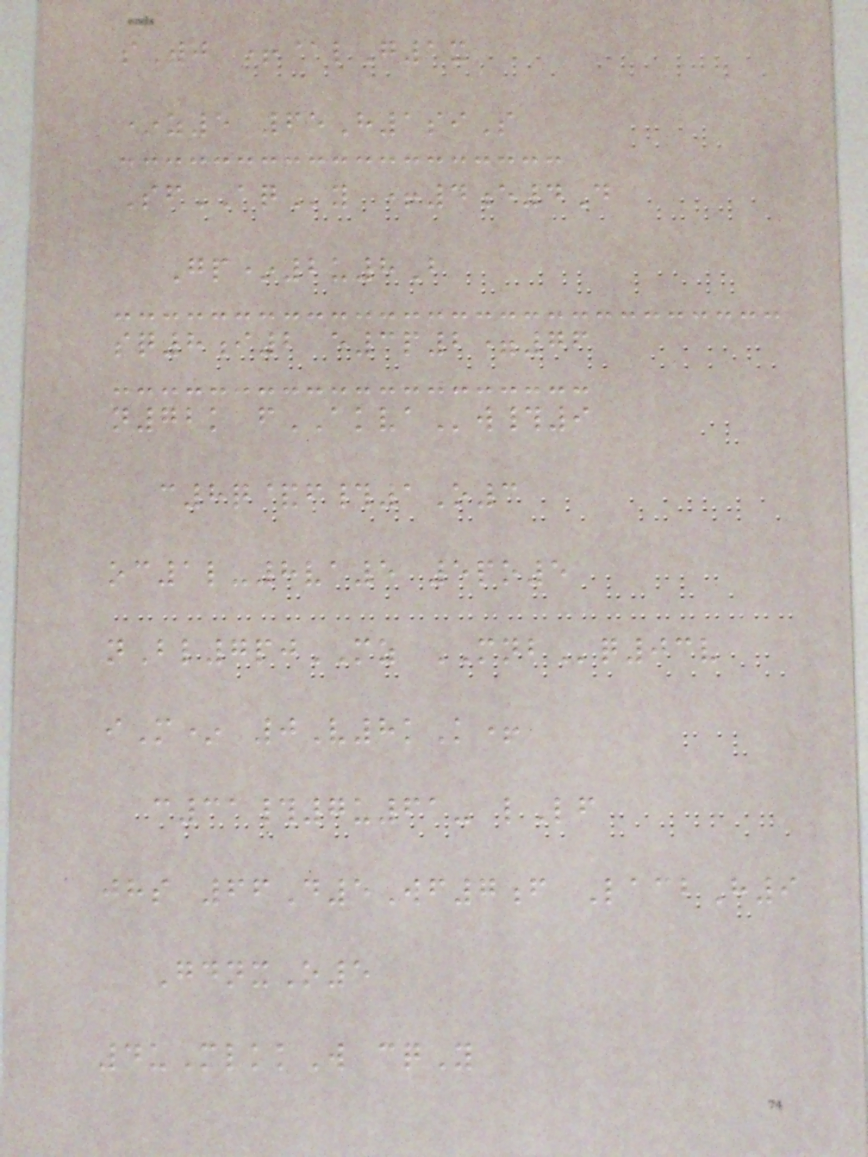sWj +@lG1x
*z5 65H1siS
SfAQy +4e4D
Gp*2u8B
sq8i2 e3p2=76
n72k fAKVAw#9
c8q&f#1O3
oc1l-8va5 5po5
nBl7pjMZ MNBq03v
iM* 0V8kK+
c31#7u61- lLf
jhs 66D5Wf7f LacbH9
GdnxO5
4uMlkkW cqY
